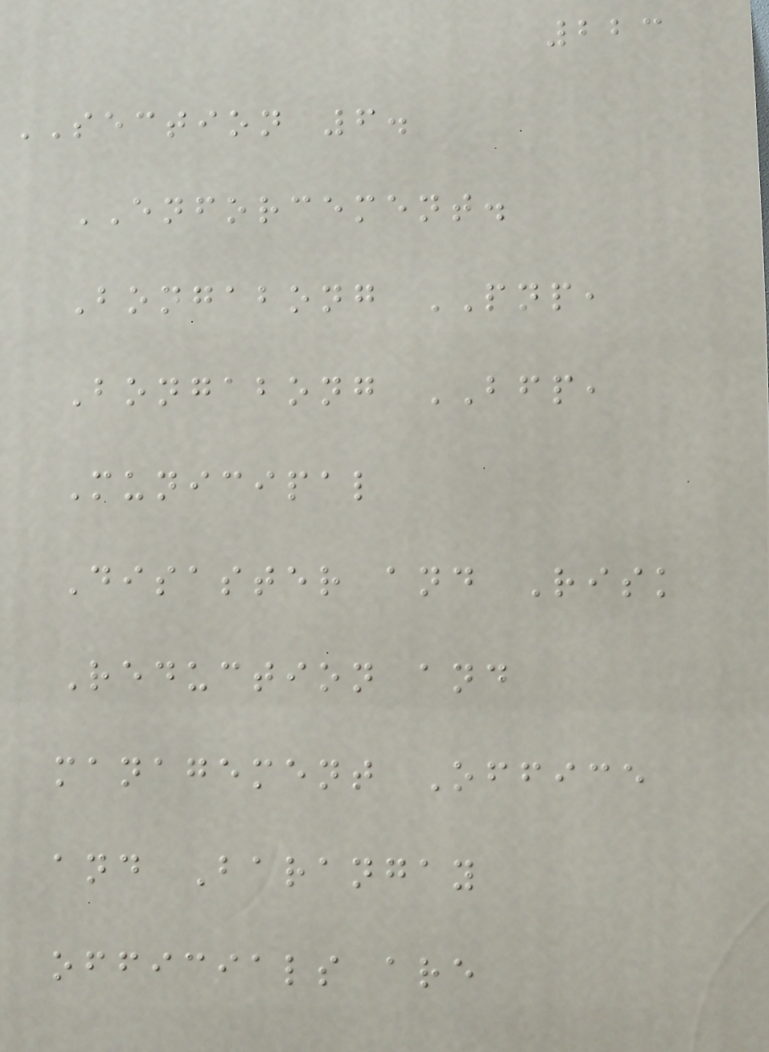223
SECTION 6.
ENFORCEMENT.
Bongabong PNP,
Bongabong BFP,
Municipal
Disaster and Risk
Reduction and
management Office
and Barangay
officials are
